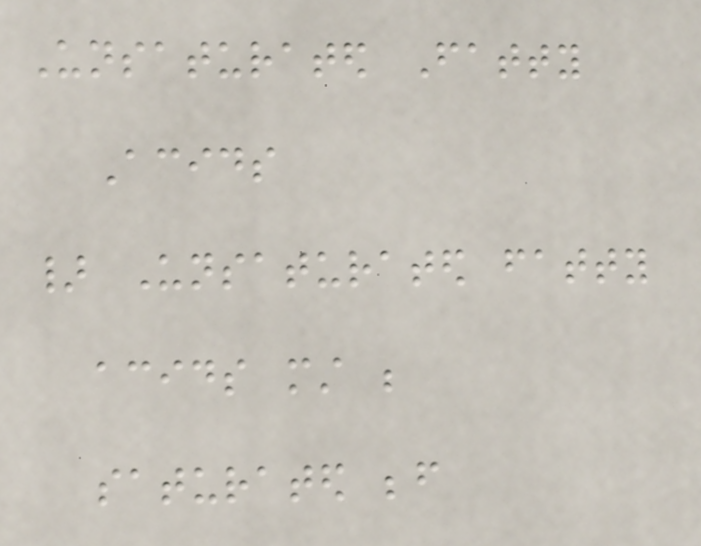Unsaturated Fatty
Acids
} Unsaturated fatty
acids must be
saturated before
